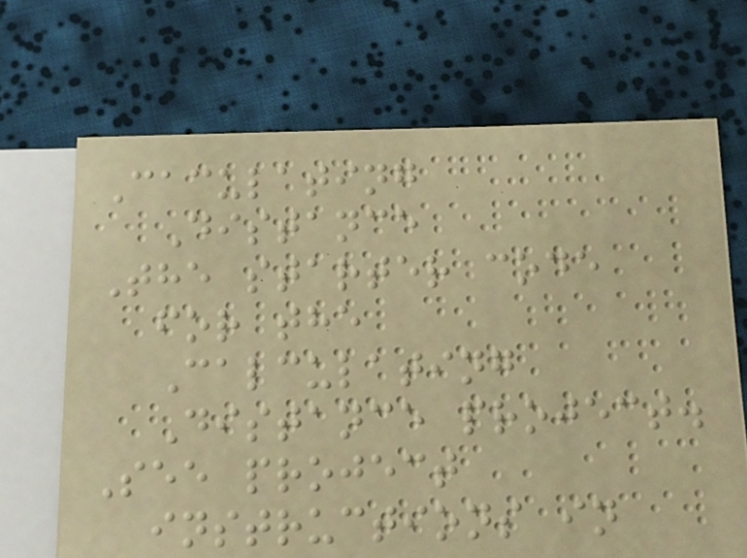Caculating
Distance
The starter code
for the
Calculating
Distance project.
See project
instructions in
